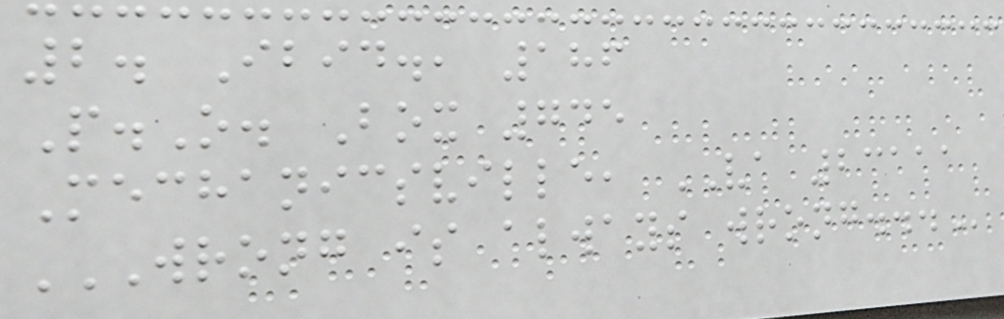2. Ibid., 186
P.O. Box 745
Mechanicsville, VA 23111
WRONG IS ALWAYS WRONG...
